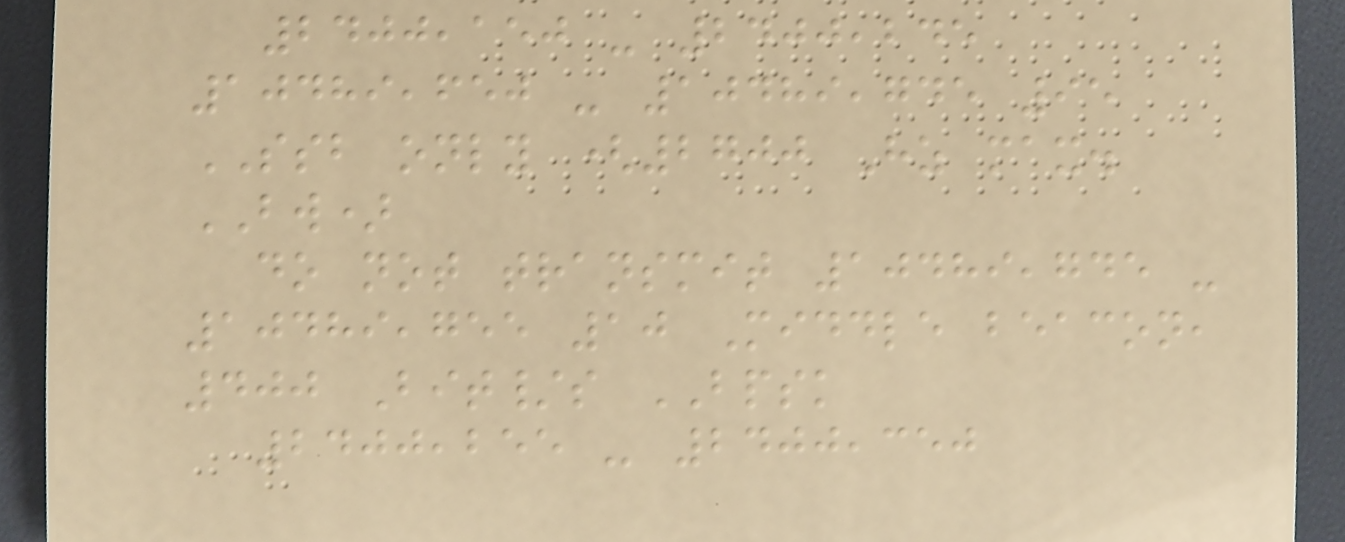2400,150 - 2400,245
10489,650 - 10489,745 95
SSB only (2700 Hz max.
BW)
do not transmit 10489,745 -
10489,755 10 Middle beacon,
400 Bit/s BPSK
2400,255 - 2400,350
